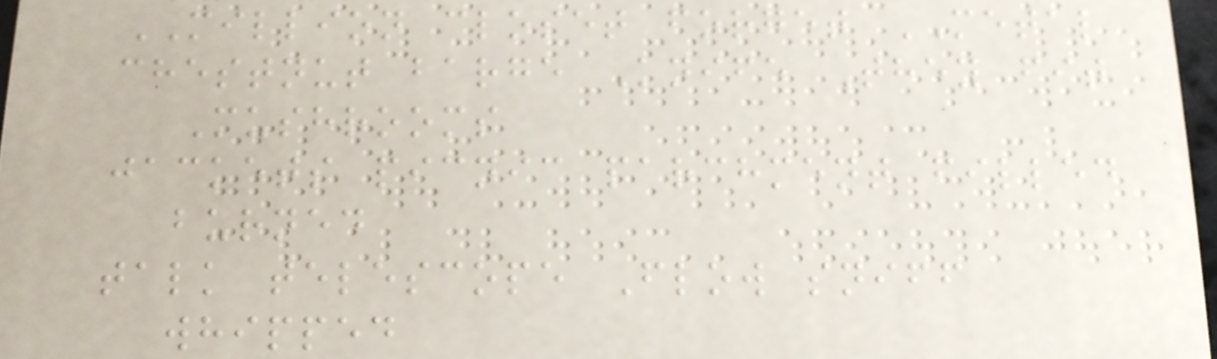MILLION closet forget METAL
chestnut barge Knife They fit
Mushrooms
jackets picnic parchment filled
burned
talk telescope Flow sniff
whipped
